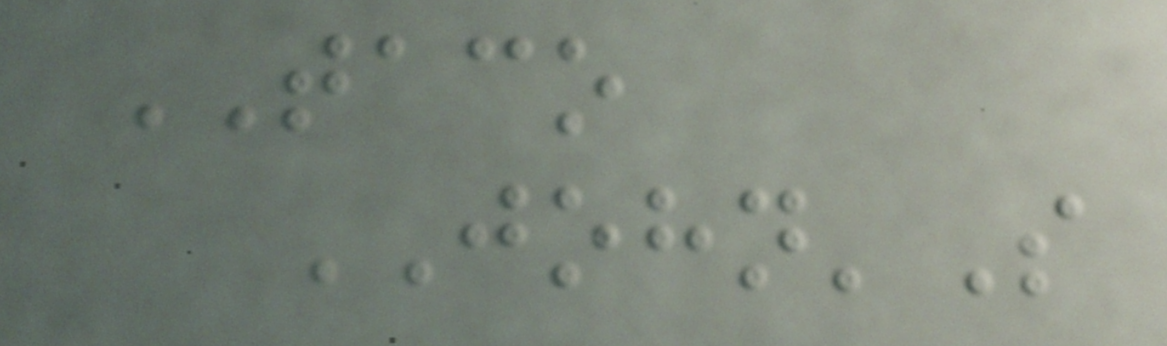TACO
JOHN'S
